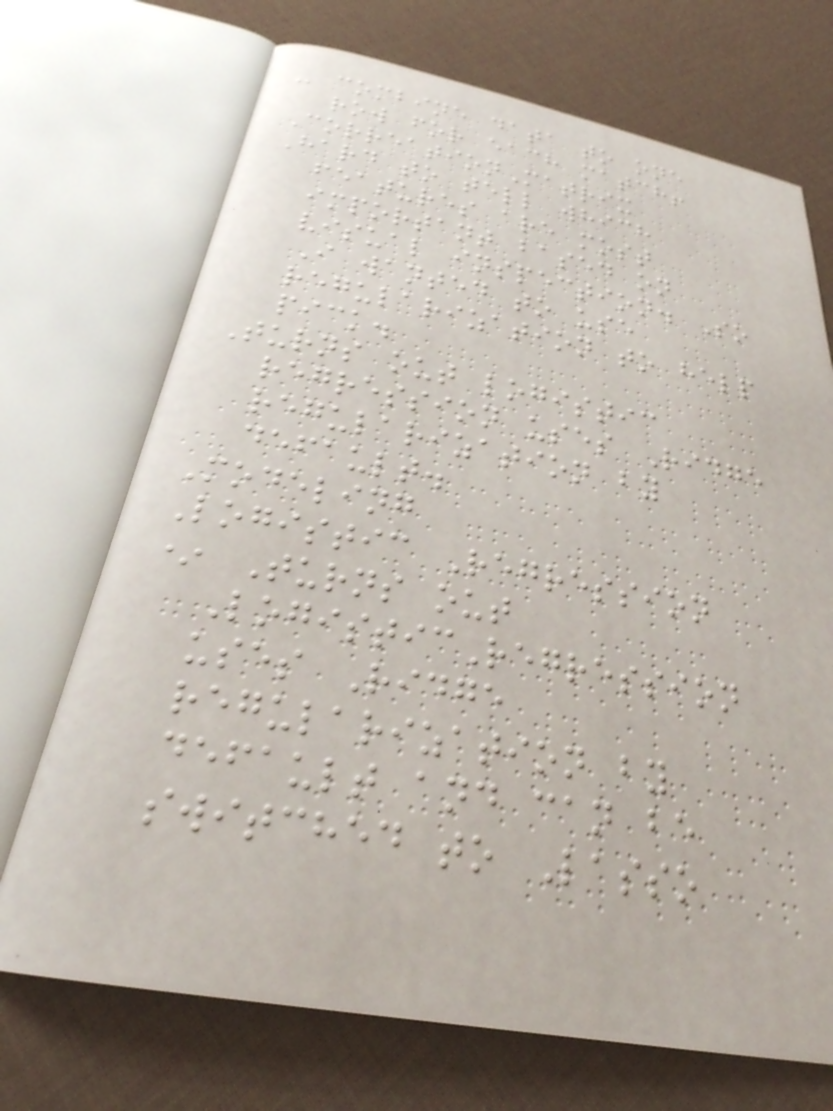- combine data to one
row for each match!
CorreationMatrix
Hard to tell which
features are most
important based on
visual inspection. So
I wanted to use
regularization to help
pick.
Turns out logistic
regression uses Ridge
regularization by
default.
Modeling
Logistic Regression
* Turns out
LogisticRegression
uses Ridge
regularization by
default and can be
switched to Lasso
